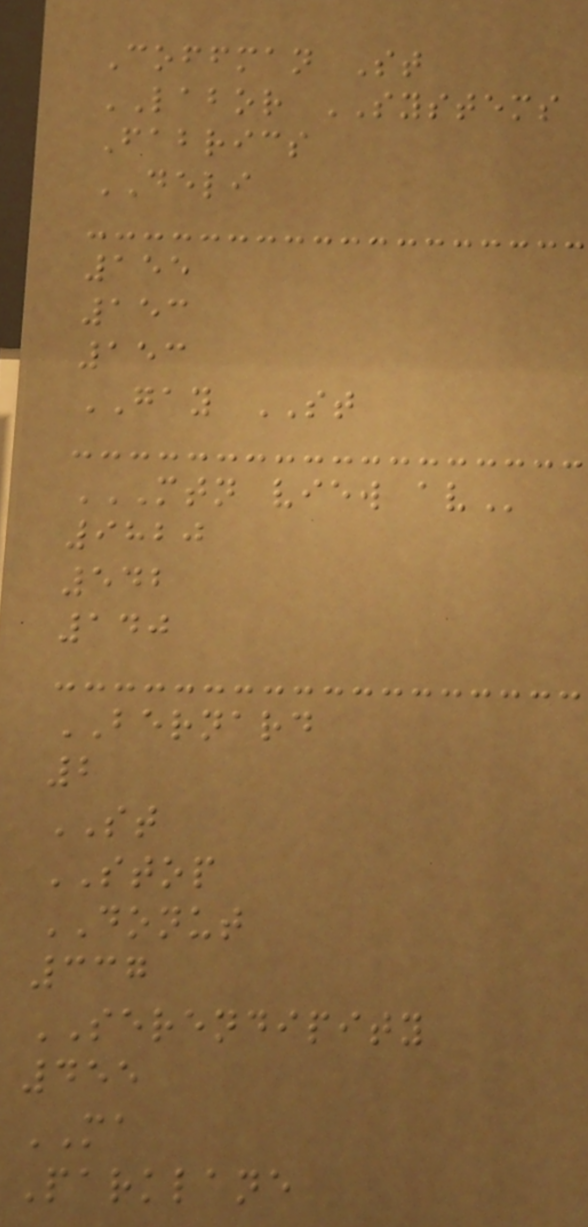Coffman St
LABOR SYSTEMS
Fabrics
DELI
155
153
153
GAY ST
MTN VIEW AV
9820
542
140
BERNARD
2
ST
STOP
DONUT
337
SERENDIPITY
455
MA
Parklane
